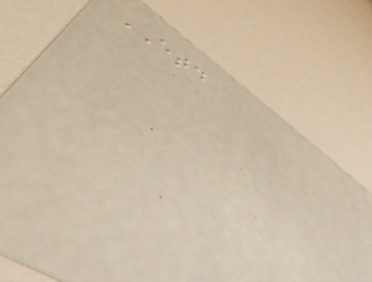ETD
